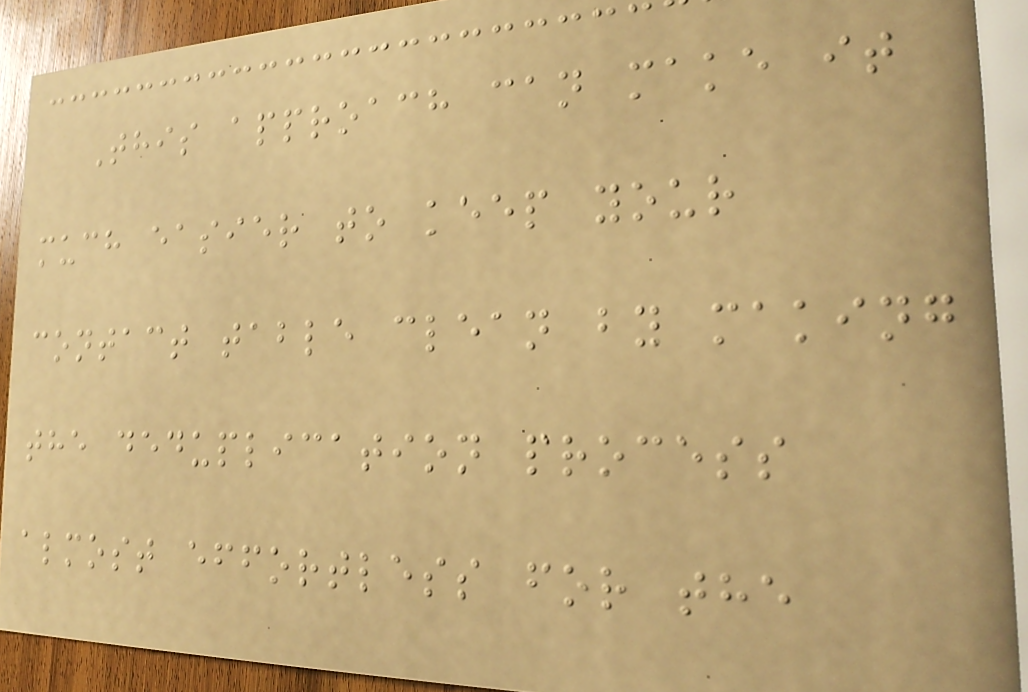This approach can make it
much easier to keep your
contact table clean by making
the deduplication process
almost effortless for the
